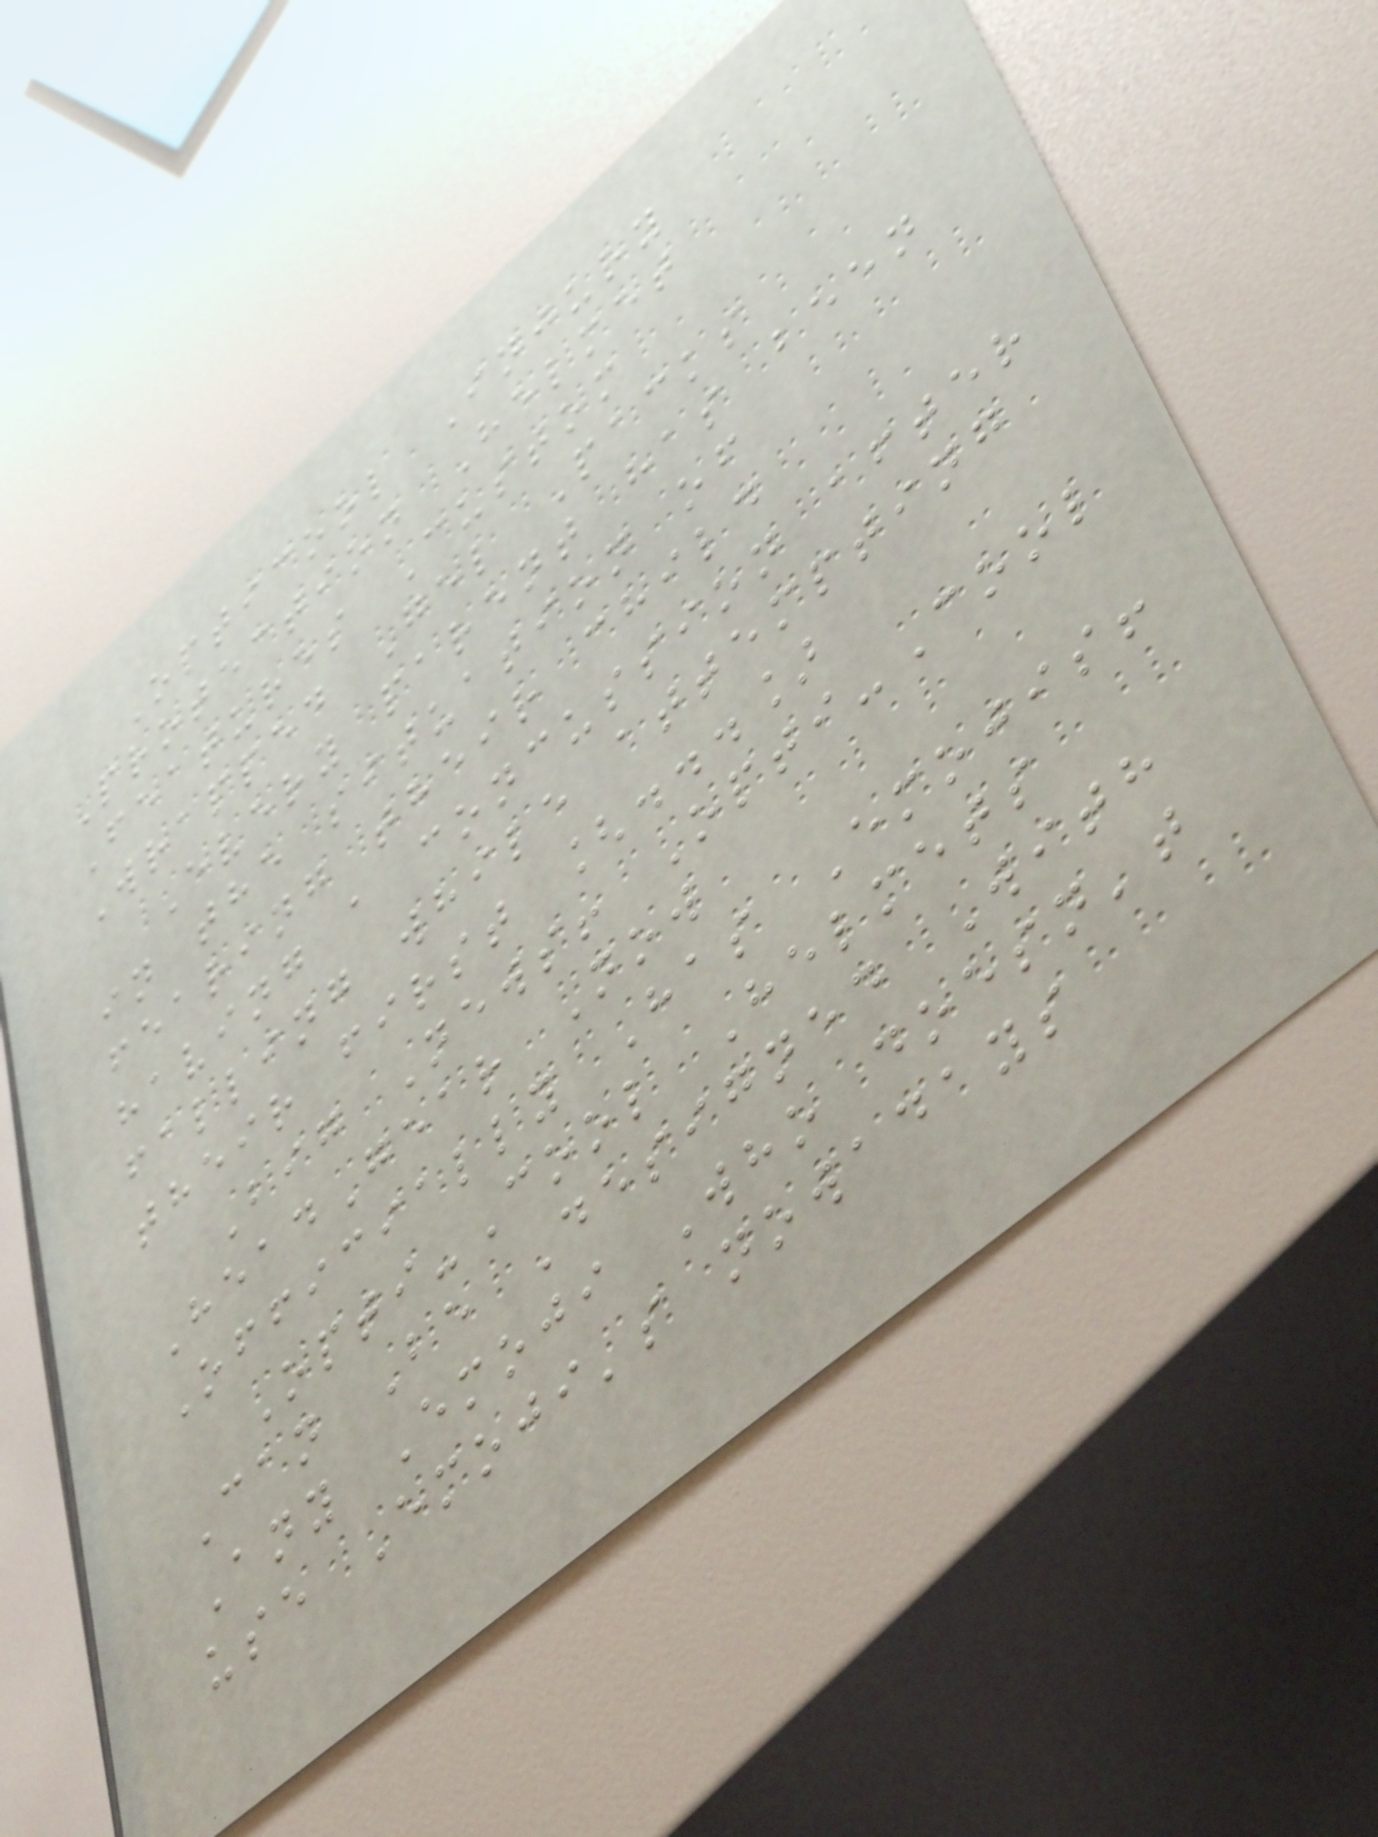Opticool Injury
Protection Helmet
Features Custom
Wrapped Gel Packs
Every parent has been
in the situation of
fearing their child
having a concussion after
falling while attempting
their first [...]
Big News! Opti-Cool
HeadGear Now
Officially Has Emojis!
Opti-Cool Helmets
Can Be Designed With
Any Emoji Who doesn't
use Emoji's nowadays
